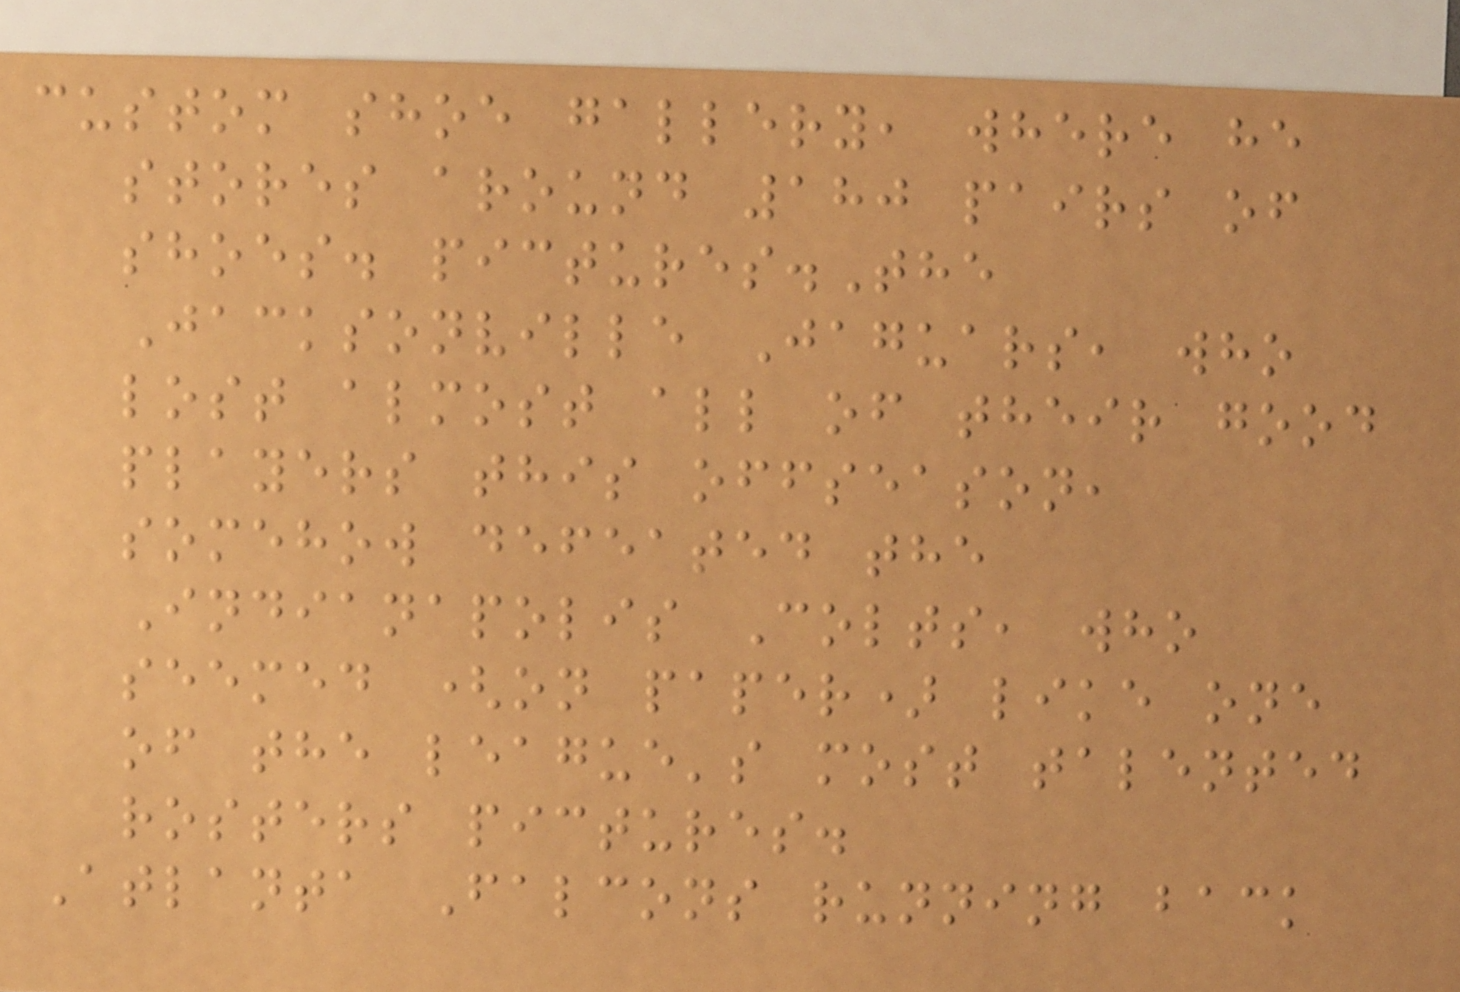custom shoe gallery, where he
stores around 180 pairs of
shoes. pictures.The
Jacksonville Jaguars, who
lost almost all of their good
players this offseason,
somehow defeated the
Indianapolis Colts, who
seemed (on paper) like one
of the league's most talented
rosters pictures.
Atlanta Falcons running back
